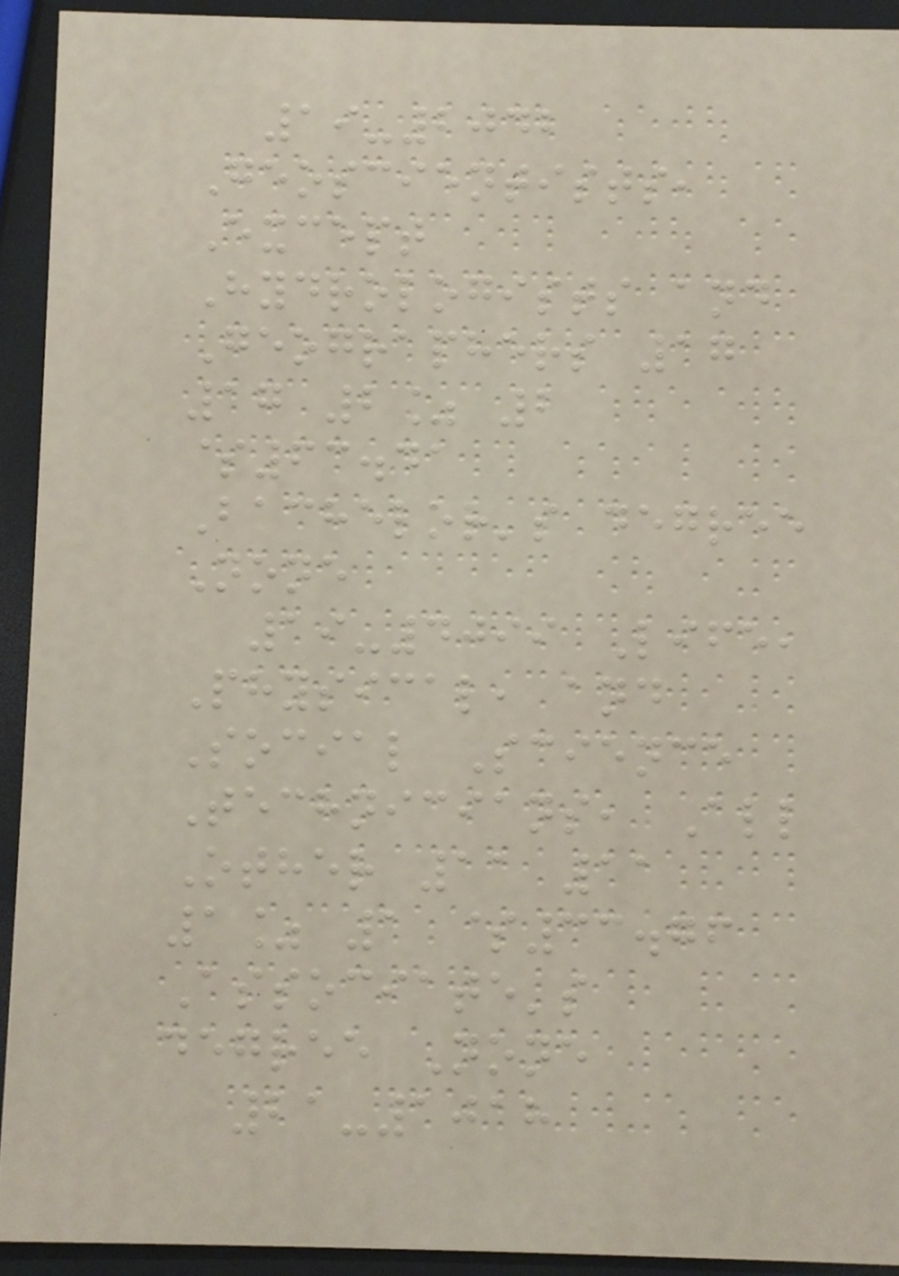19-2042
Geoscientists,
Except
Hydrologists and
Geographers 17
17 2% 2
$63.41
Bachelor's degree
None
19-4099 Life,
Physical, and
Social Science
Technicians, All
Other 11 11
1% 1 $33.76
Associate's
degree None
21-1018
